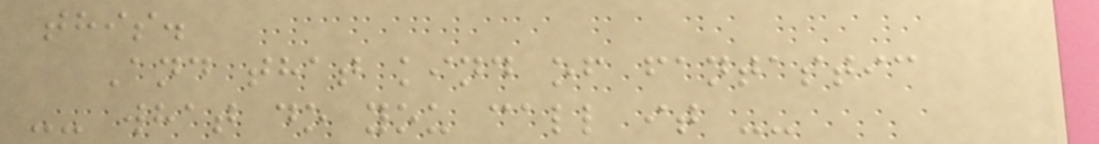this.
And that kind of fantastic
-- what do you call it --
